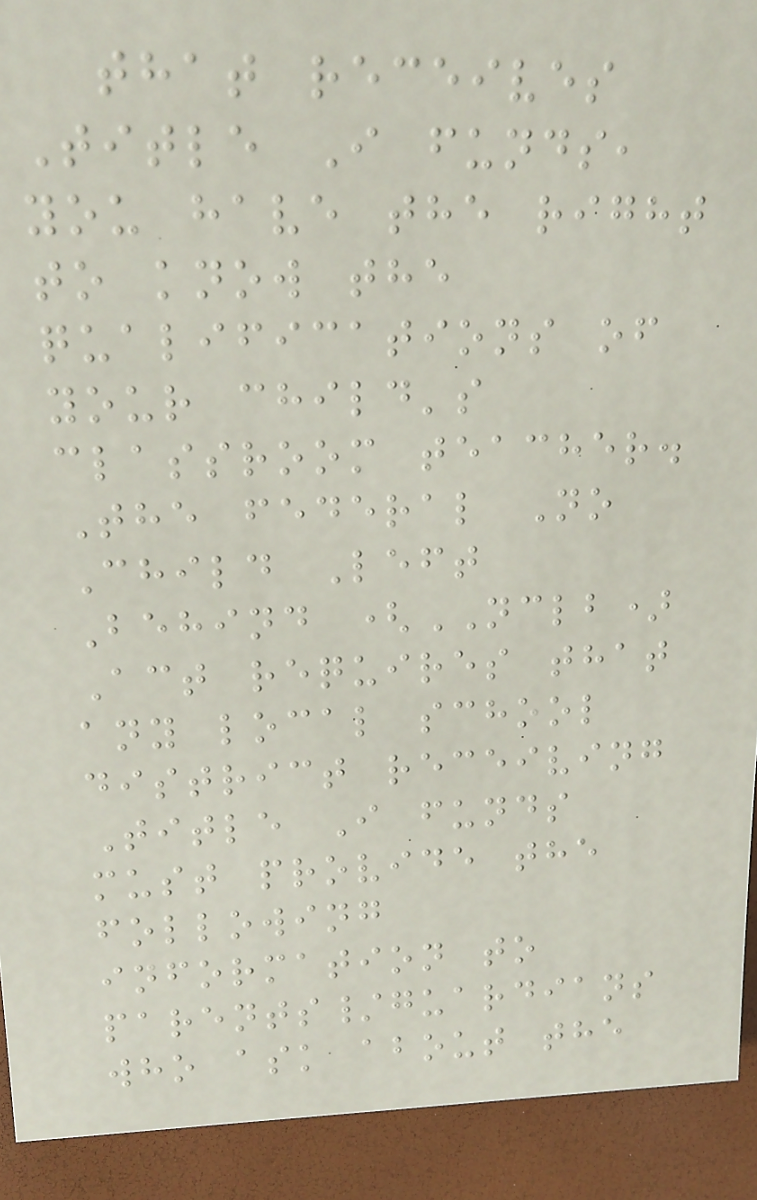that receives
Title I funds,
you have the right
to know the
qualifications of
your child's
classroom teacher.
The federal No
Child Left
Behind (NCLB)
Act requires that
any local school
district receiving
Title I funds
must provide the
following
information to
parents/guardians
who ask about the
